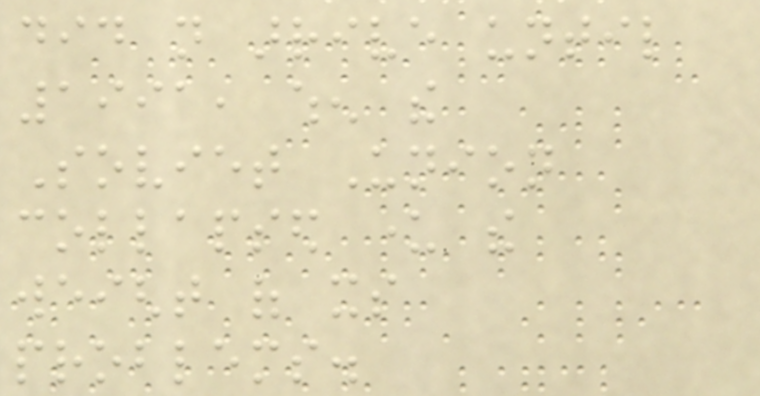did not arrive until
1991, when the
Soviet Union
collapsed under the
weight of its
problems.
